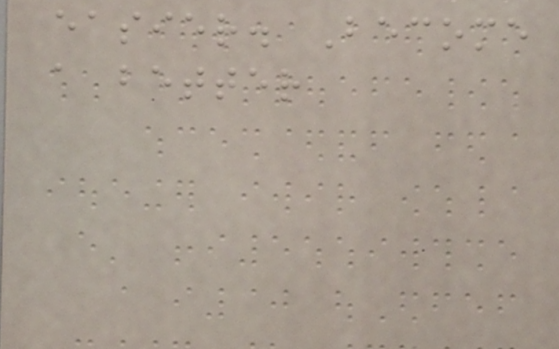easier. Become
a better
